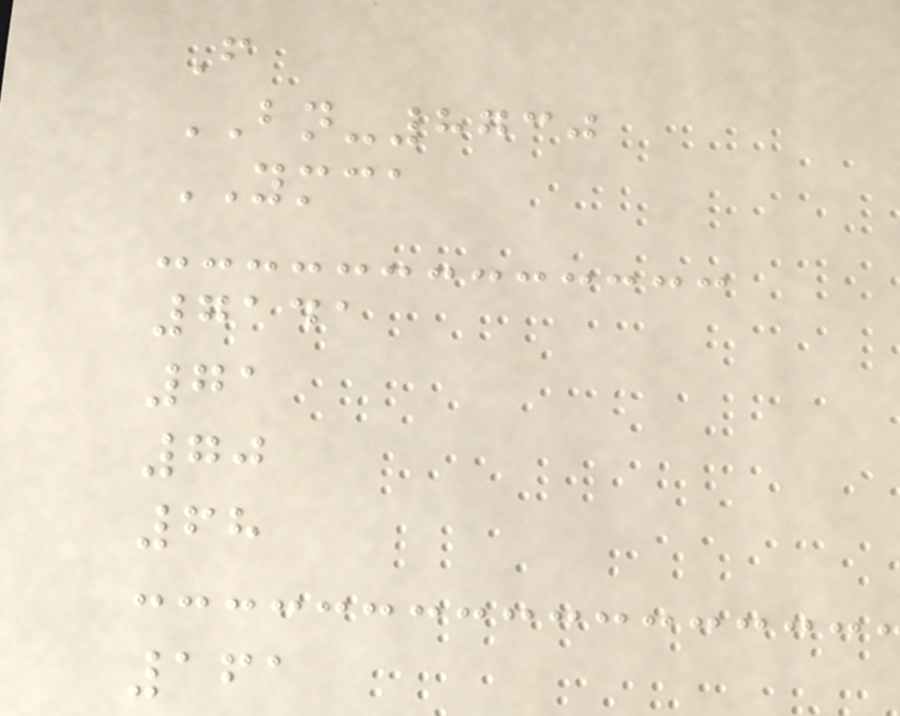F
BN-8730
YMCA
7141
71
70
68
161
